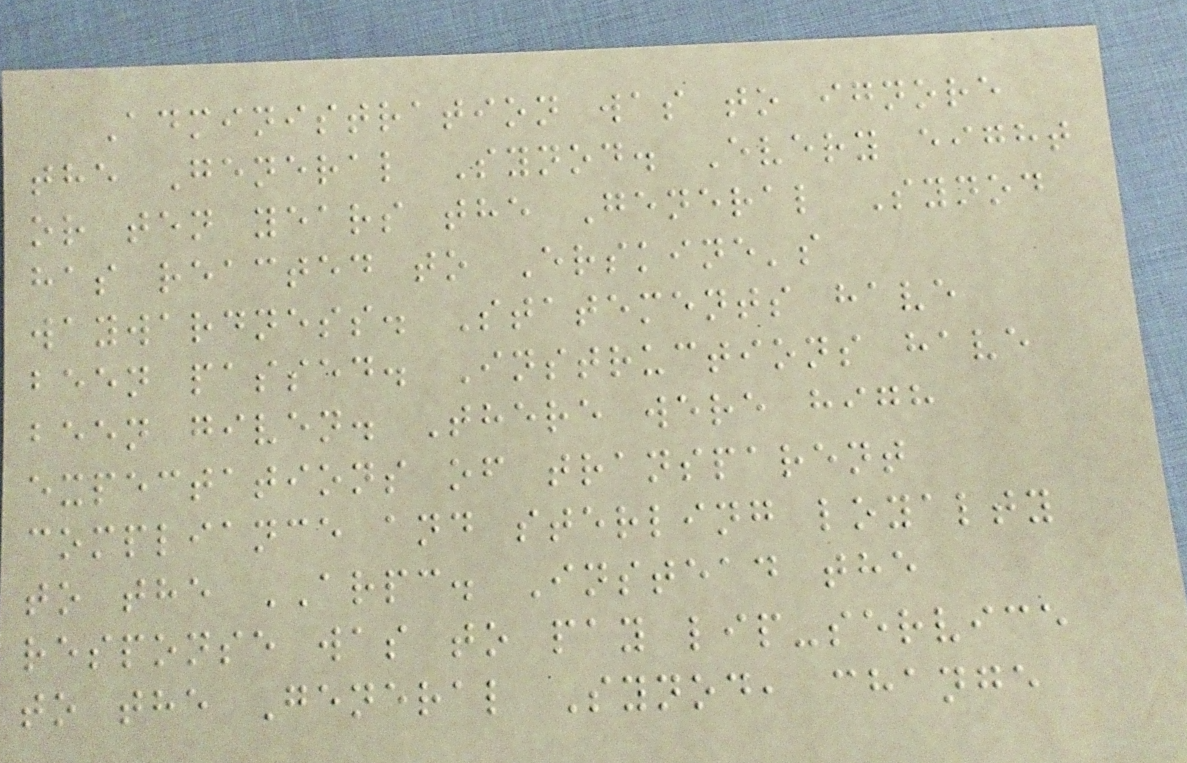Administration was to ignore
the General Synod. Every eight
or ten years the General Synod
has reacted to Erskine's
waywardness. Statements have
been passed. Instructions have
been given. There were high
expectations of transparent
compliance and sterling loyalty
to the ARPC. Instead the
response was to pay lip-service
to the General Synod, change
